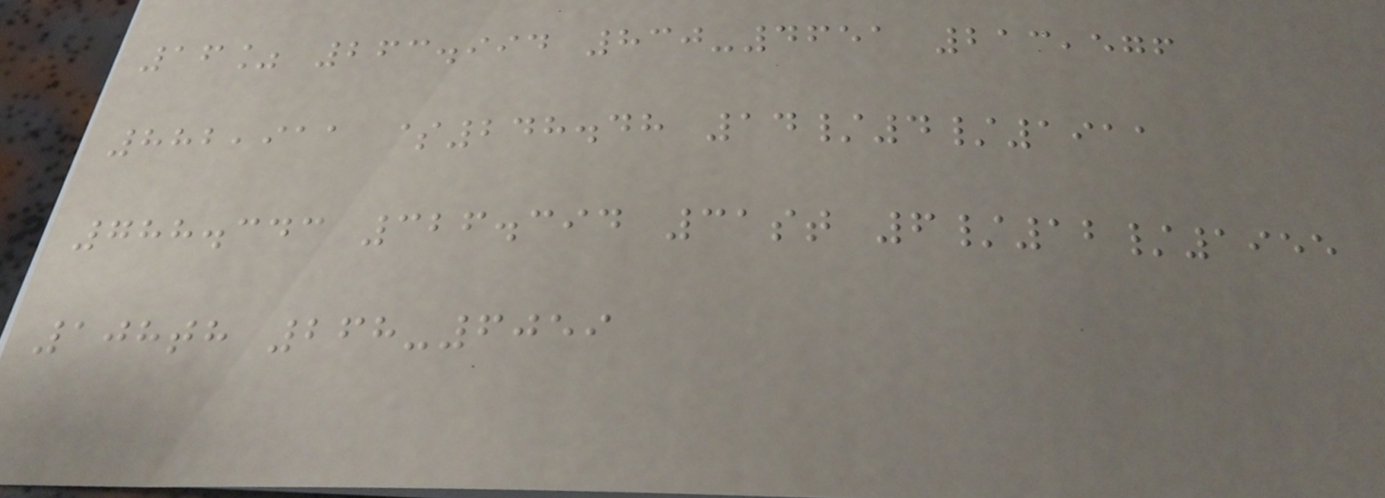16% 263.994 830-4651 213,576
882,911 $248.48 14/4/1911
788.343 326.394 31st 6/12/1955
108th 268-6059
